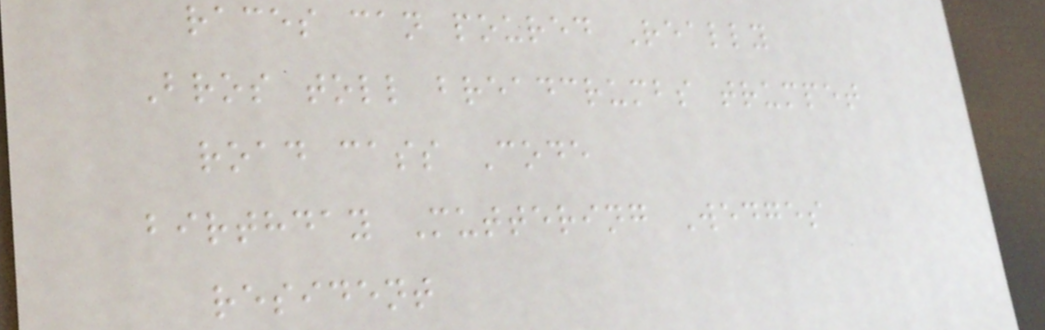races can poured Really
Bros toll breadcrumbs trumpet
road cass Code
birthday Muttering Wedges
resident
